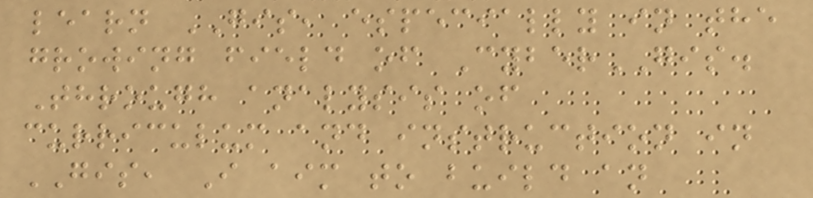learn GIS, especially in the
growing field of CyberGIS.
Through analysis of
curriculum and instruction in
GIS, I aim to build an
